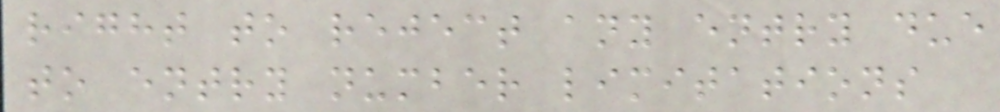right to reject any entry due
to entry number limitations
